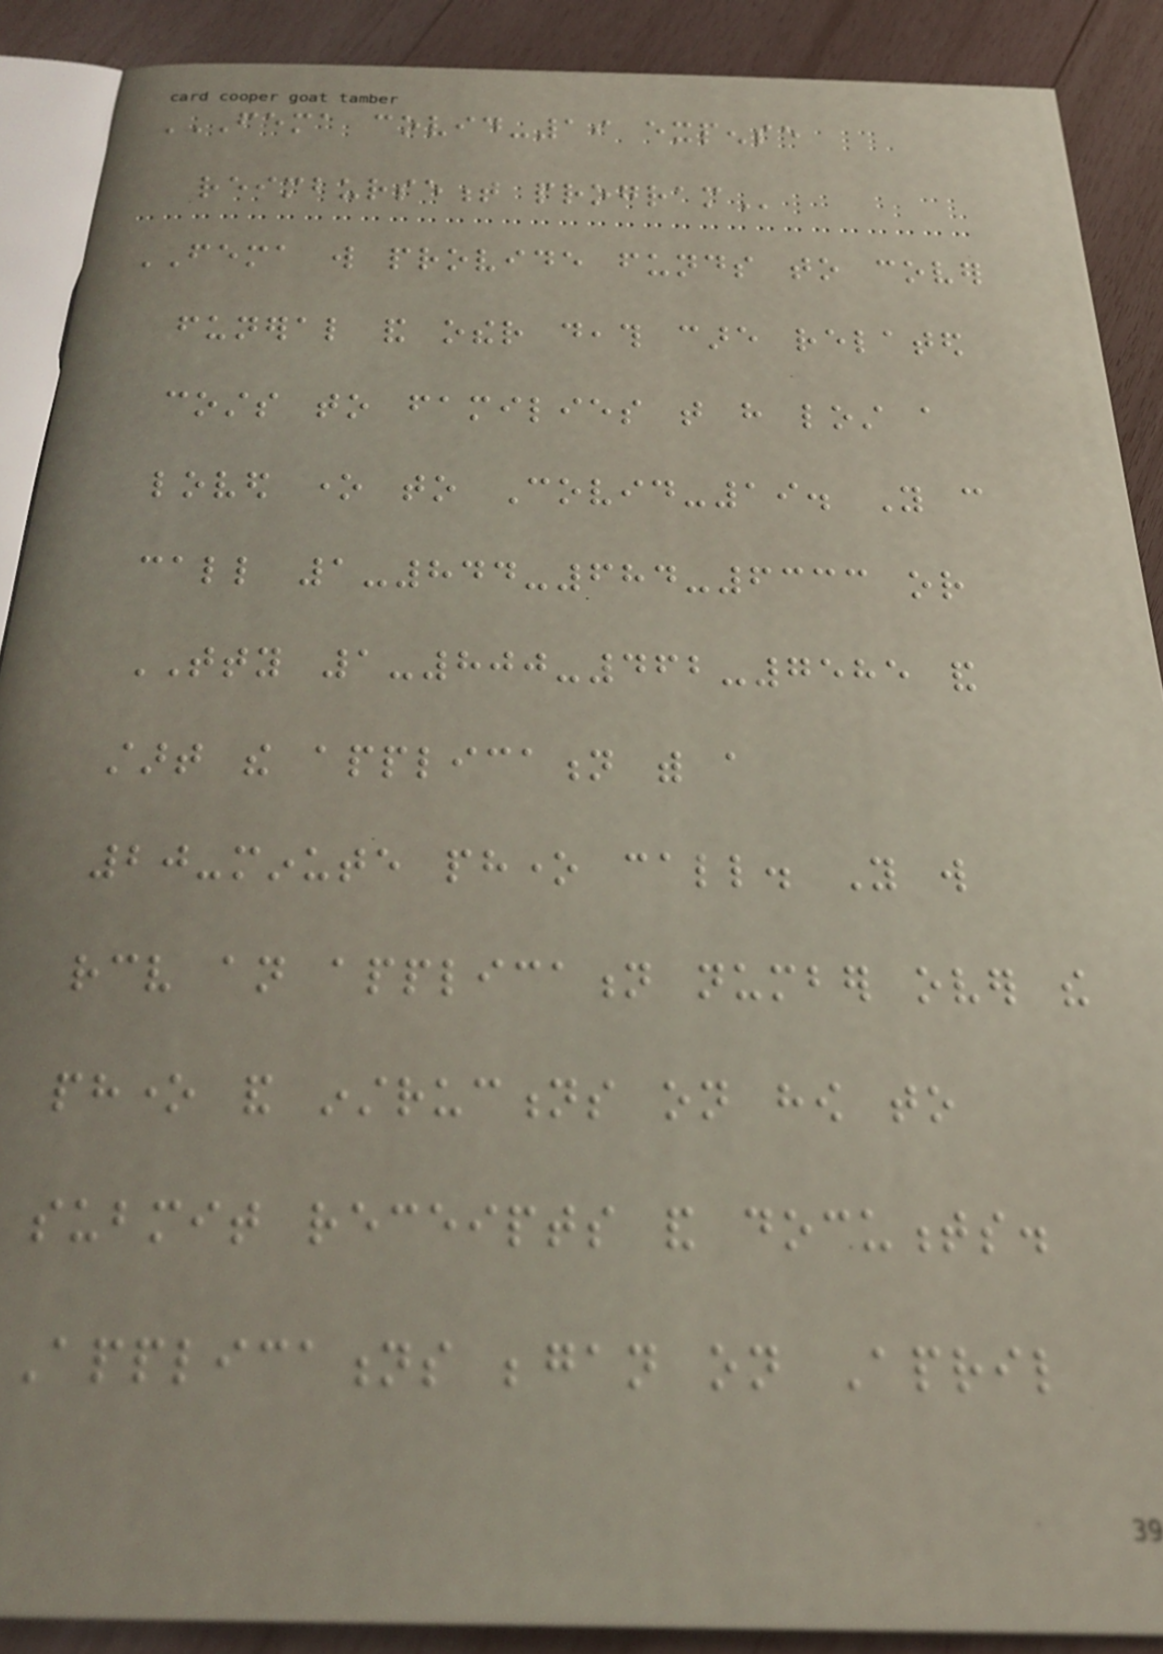FEMA COVID-19 EXPENSE
REIMBURSEMENT PROGRAM
FEMA will provide funds to cover
funeral and other death care related
costs to families that have lost a
loved one to Covid-19. You can
call 1-844-684-6333 or
TTY 1-800-462-7585 and
start the application with a
20-minute phone call. You will
receive an application number over the
phone and instructions on how to
submit receipts and documents.
Applications began on April
